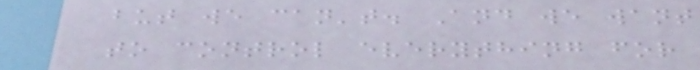but we can't. And we want
to control everything for
